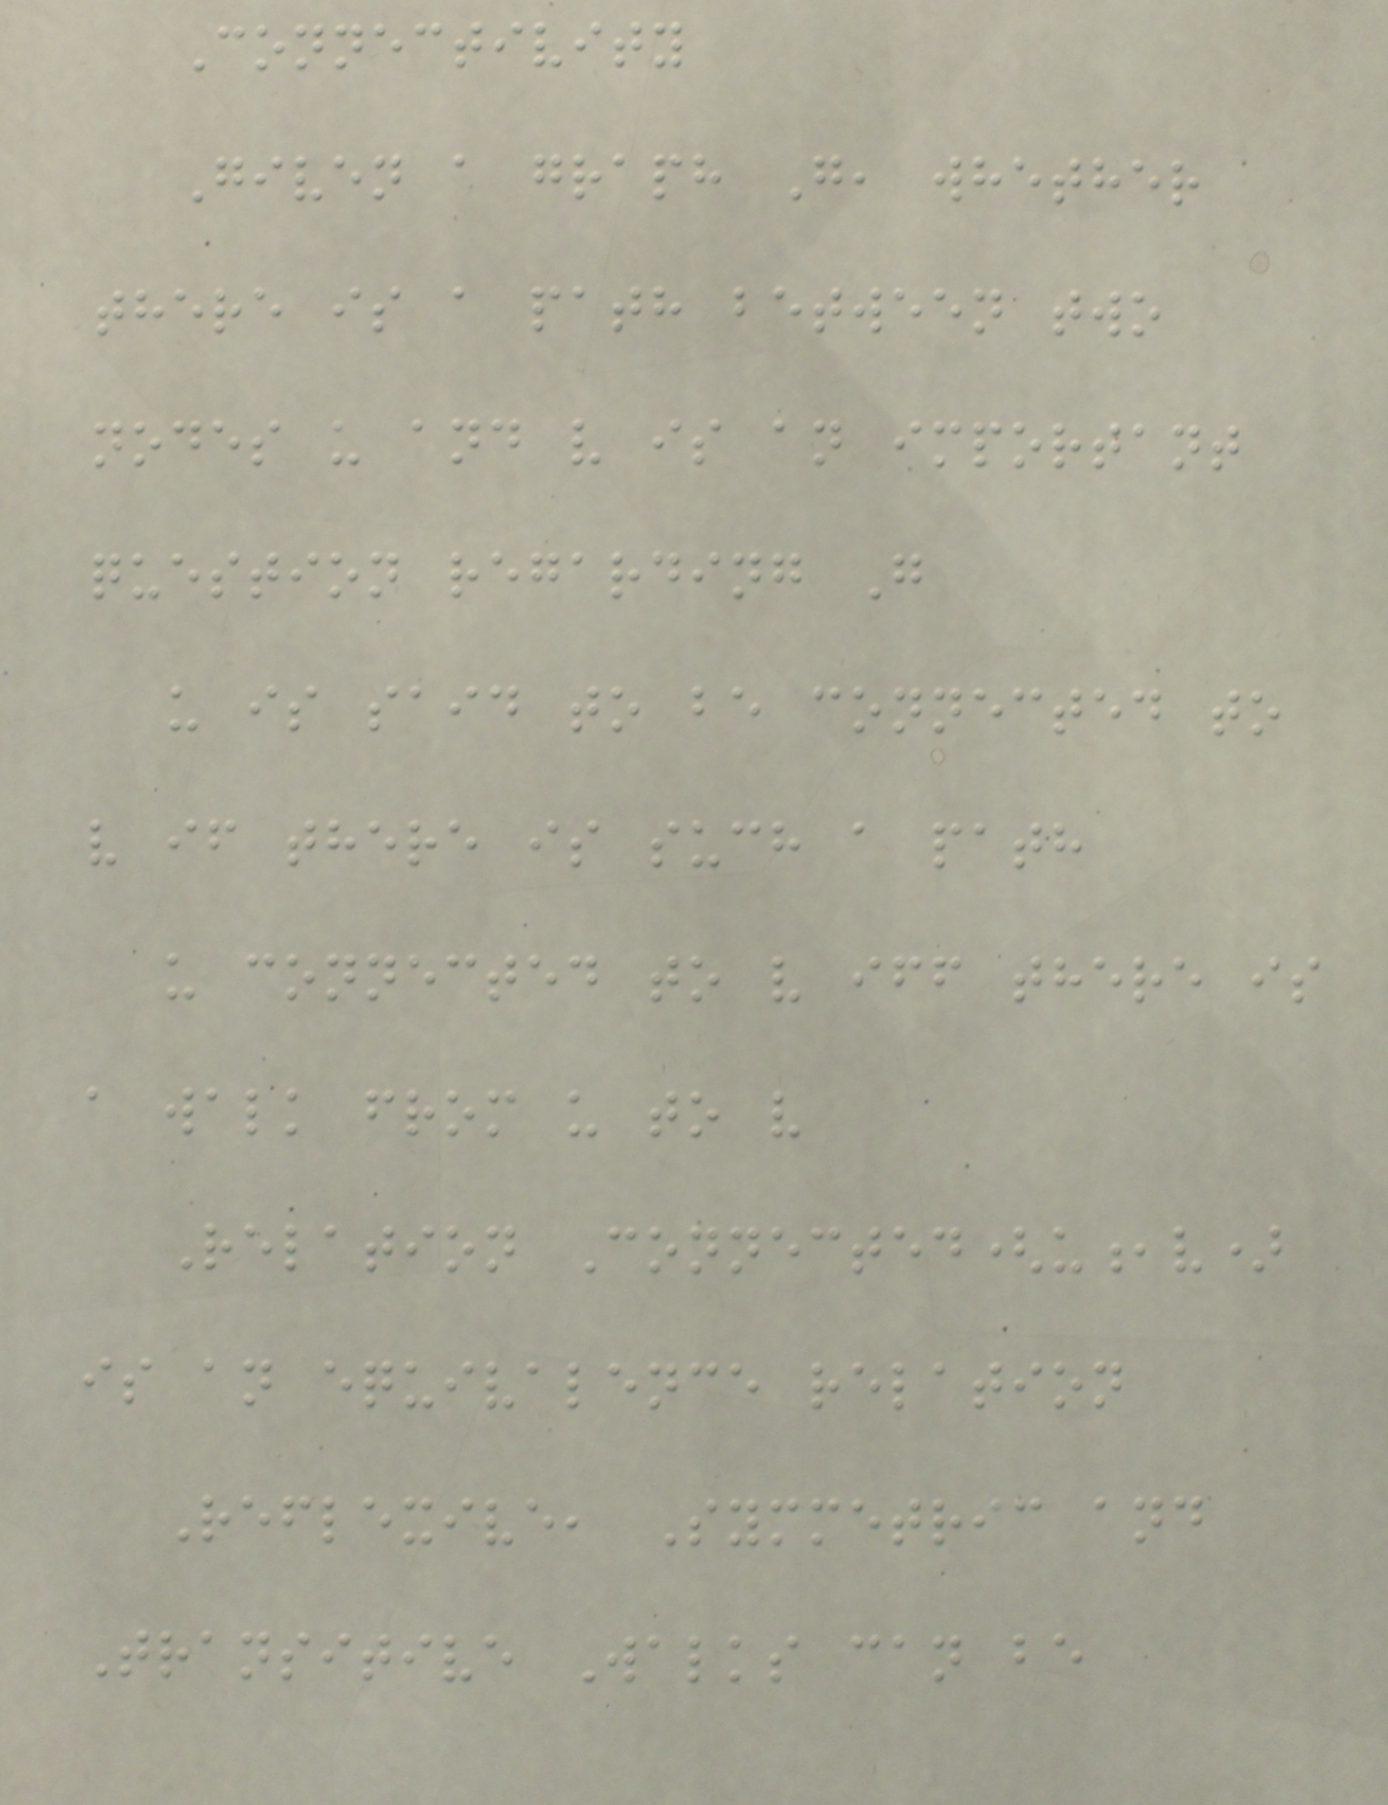Connectivity
Given a graph G, whether
there is a path between two
nodes u and v is an important
question regarding G
u is said to be connected to
v if there is such a path
u connected to v iff there is
a walk from u to v
Relation Connected(u,v)
is an equivalence relation
Reflexive, Symmetric and
Transitive Walks can be
